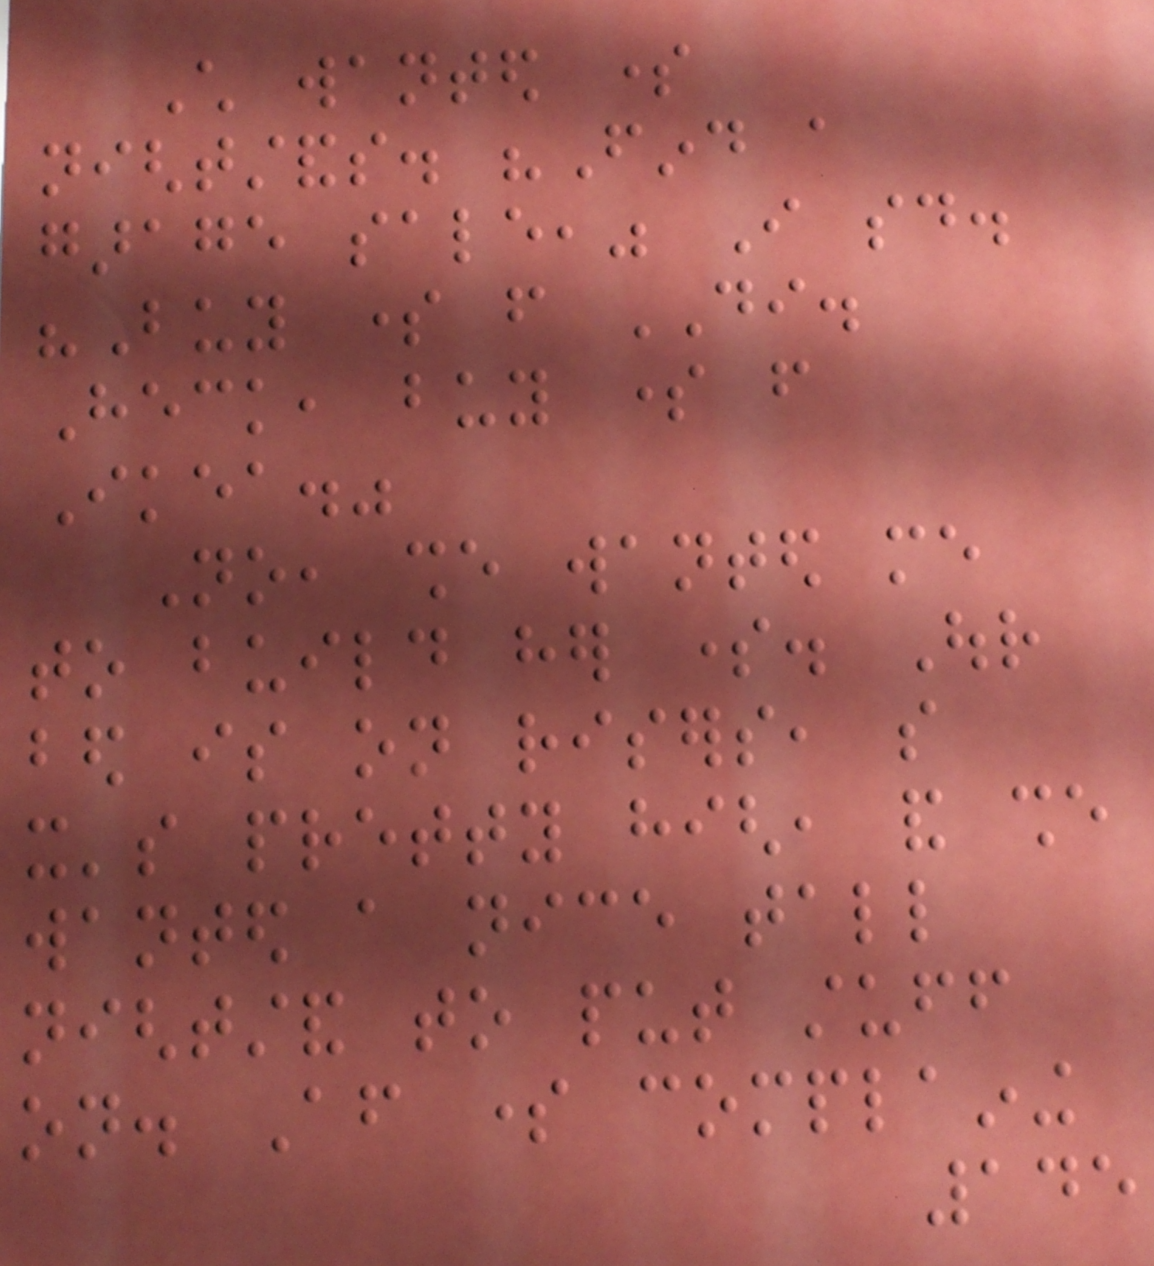Child wanted some
nightstands. "Find a
garage sale," I said.
"Buy some from DI.
Heck, buy some from
Ikea."
No, she wanted me
to build her some. Our
bed is on risers, so
it's pretty high, and she
wanted a nice tall
nightstand to put stuff
on. After some complaining
145
